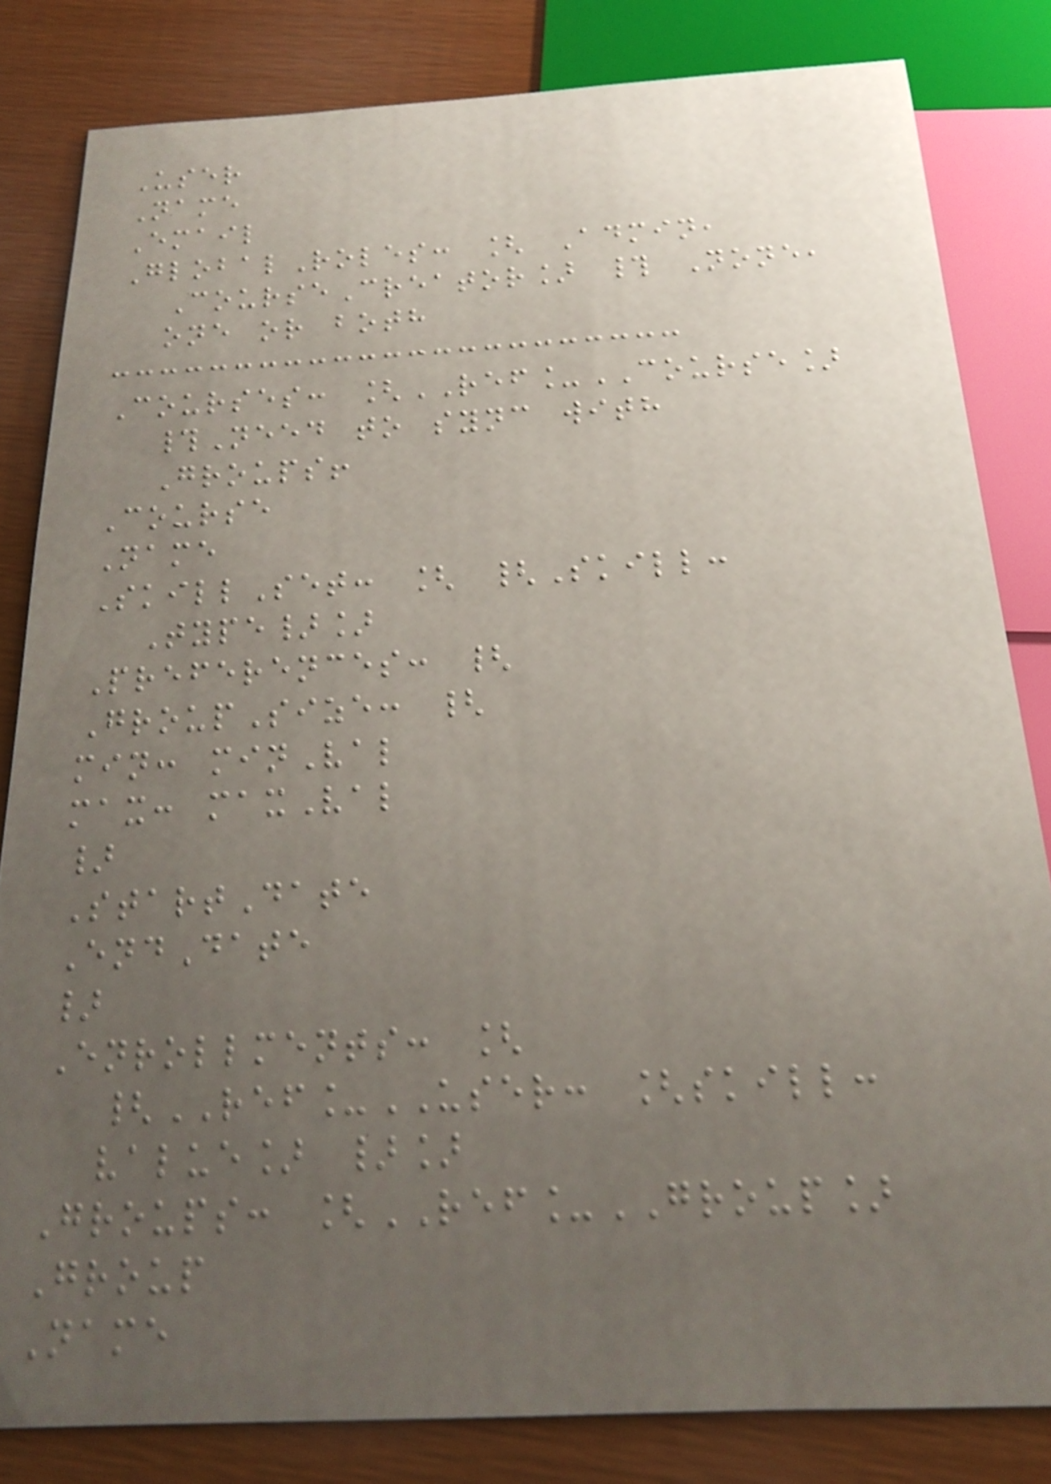User
Name
Email
GlobalRoles: [ Admin,
CourseCreator] # None,
one or both
Courses: [REF_COURSE]
#Need to sync with
Groups!
Course
Name
SkillSet: [ {Skill:
Type}]
Preferences: {
GroupSize: {
min: minVal
max: maxVal
}
StartDate
EndDate
}
Enrollments: [
{REF_USER: [skill:
value] }]
Groups: [REF_GROUP]
Group
Name
